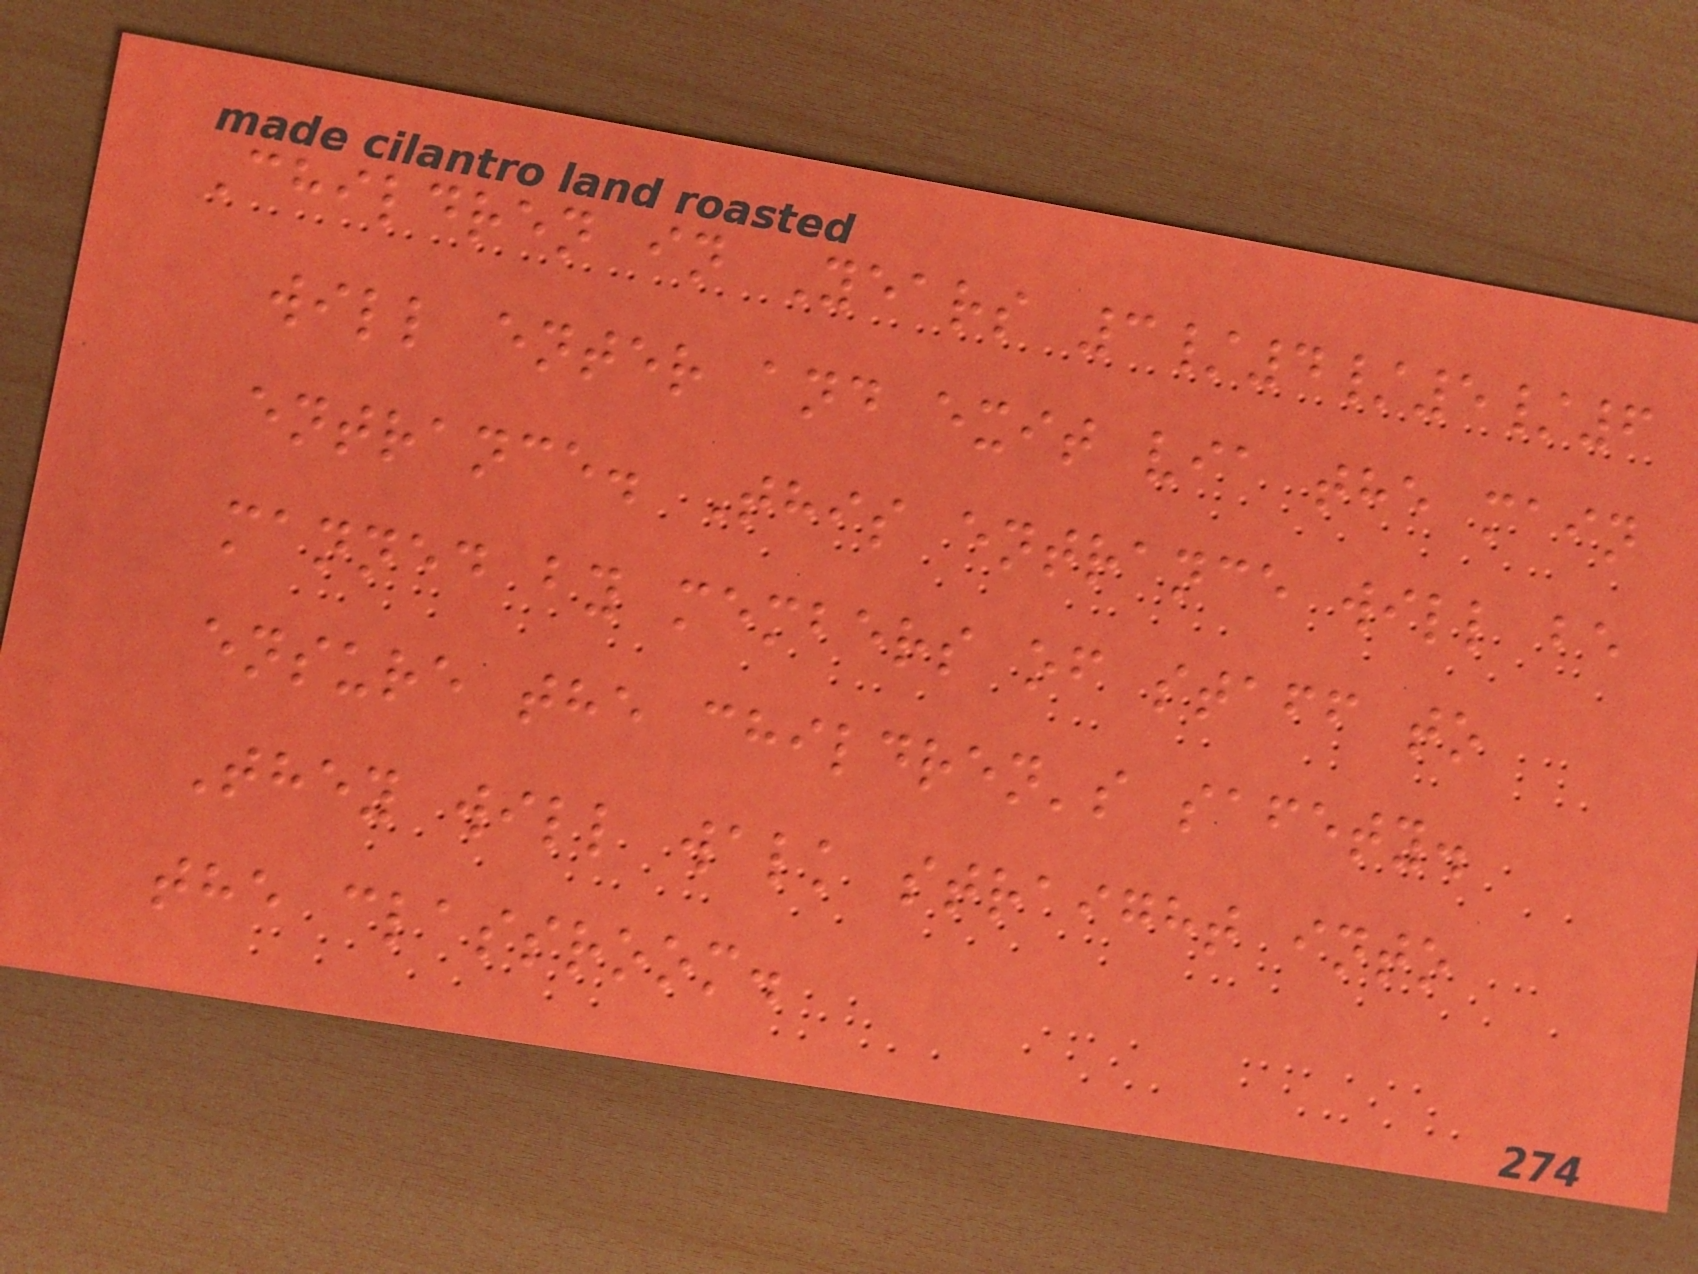Children in Years 3/4/5/6
will enter and exit via the main
entrance. This entrance will be
manned by members of staff to
ensure the children's safety.
They will walk straight into
the classroom.
